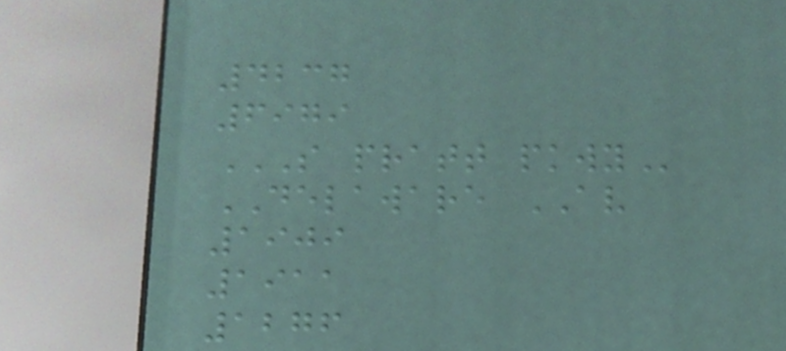4237
6979
S PRATT PKWY
DELAWARE AV
1909
1911
1276
